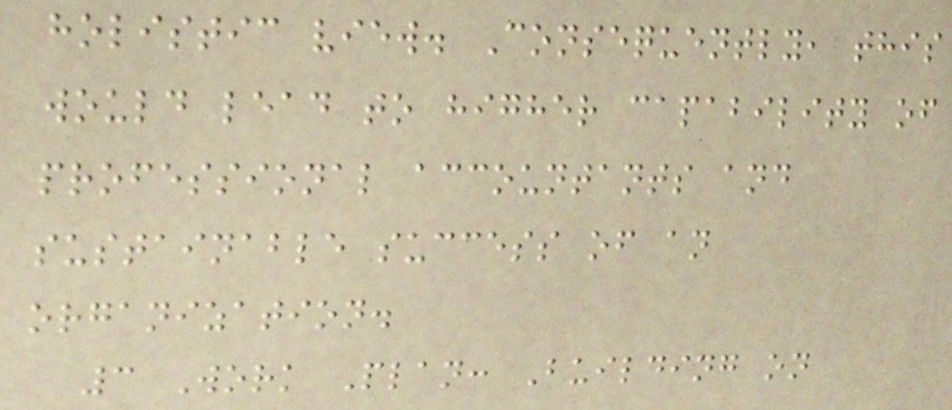holistic view. Consequently, this
would lead to higher capability of
professional accountants and
sustainable success of an
organization.
3 Work Plan: Building on
